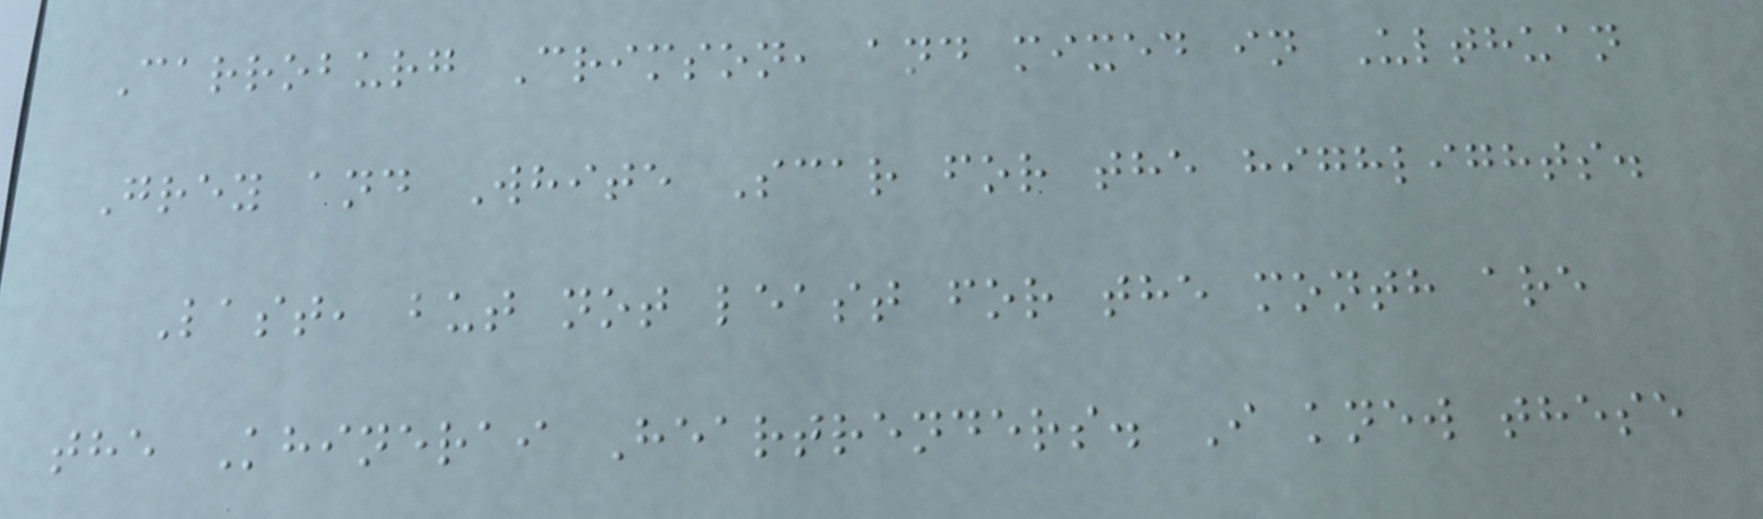Carroburg Crimson, and mixed in Ulthuan
Grey and White Scar for the highlights.
Last, but not least for the month are
the Khinerai Heartrenders. I knew these
